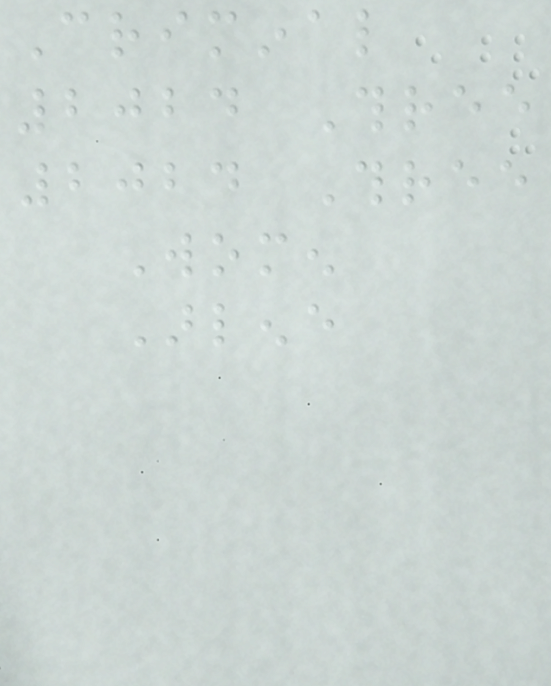Criminal
2024 Three
2024 Three
Women
Arlene
